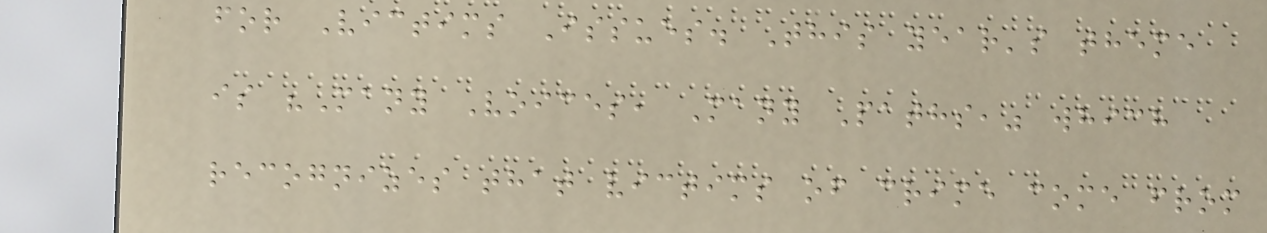for Victims Issues. This year's theme
is "Many Voices, Many Paths," which
recognizes that victims of crime come from
